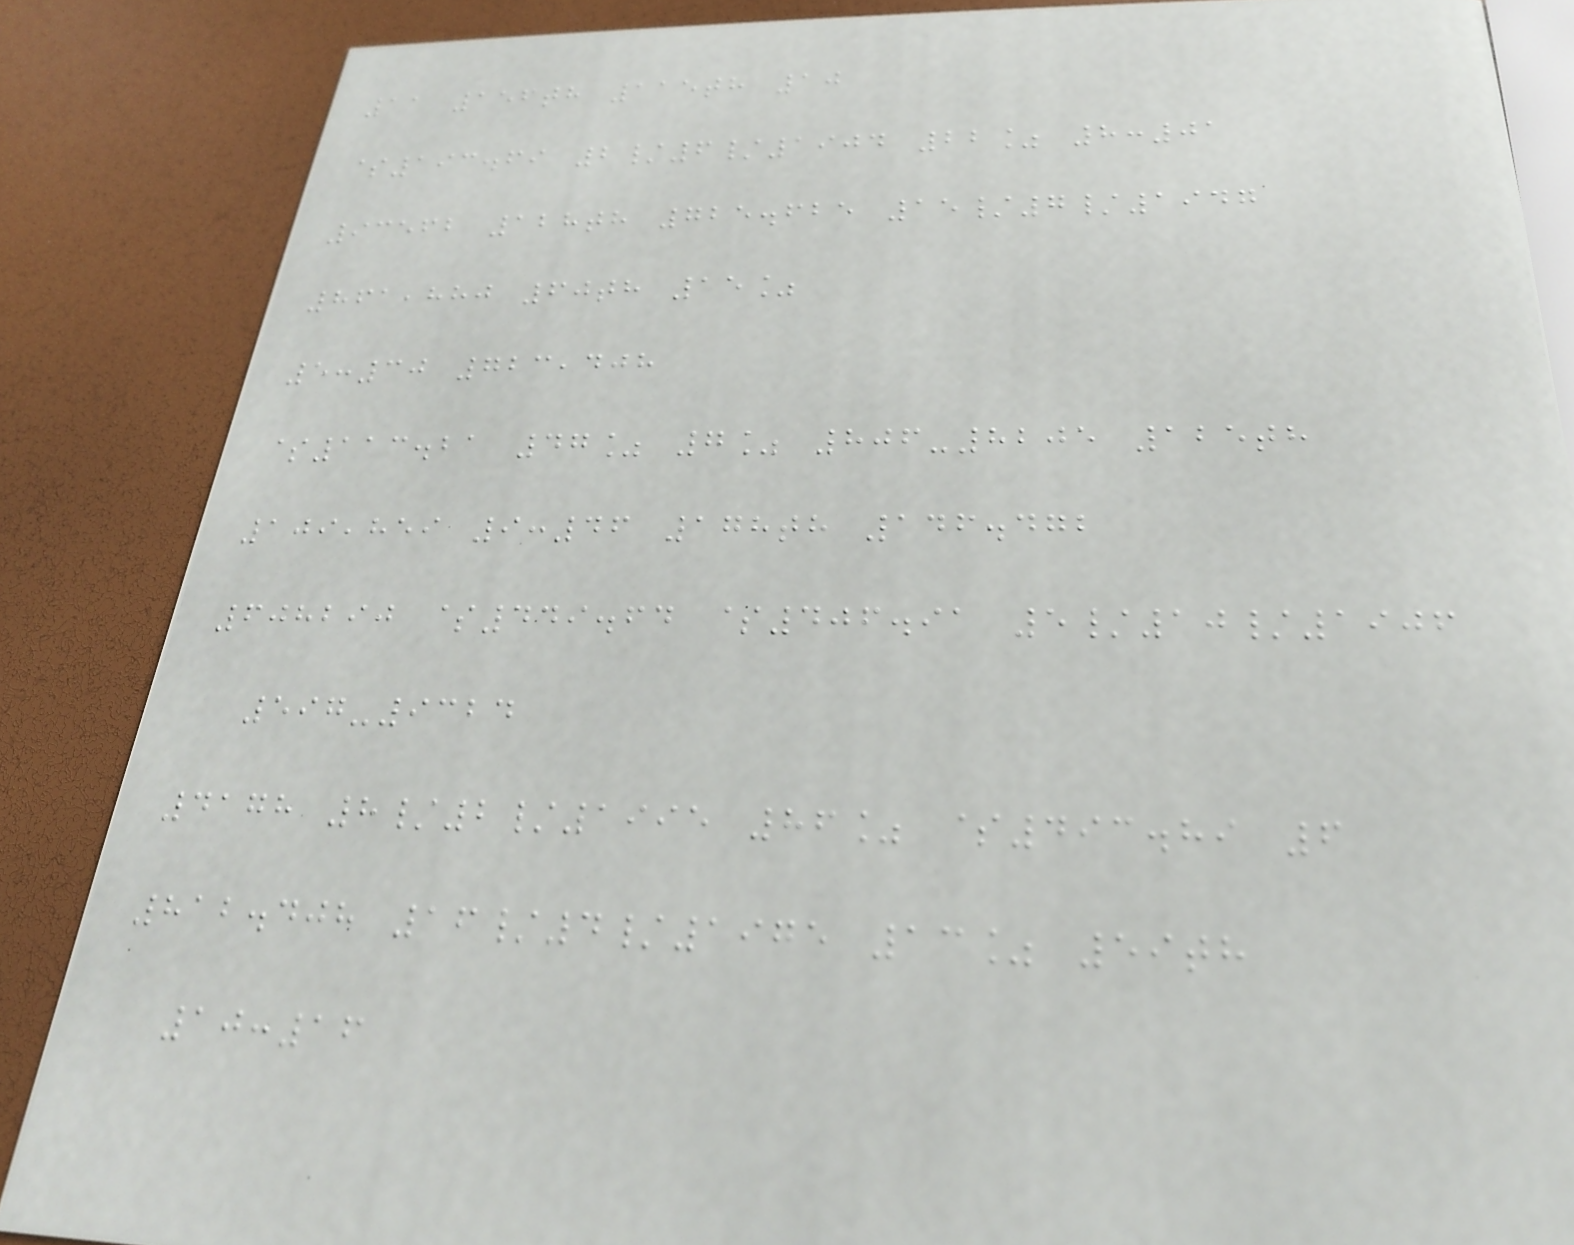11 156th 115th 10
$193.69 2/6/1904 22% 8:01
93562 128th 725.625 15/7/1947
861,880 60th 15%
5:30 723,408
$113.21 47% 7% 806-8205 125th
109,859 9:46 178th 146.472
608290 $449.64 $406.91 5/10/1906
597-9324
4178 8/2/1995 86% $493.89 6
812.408 16/4/1975 13% 59th
10:16
